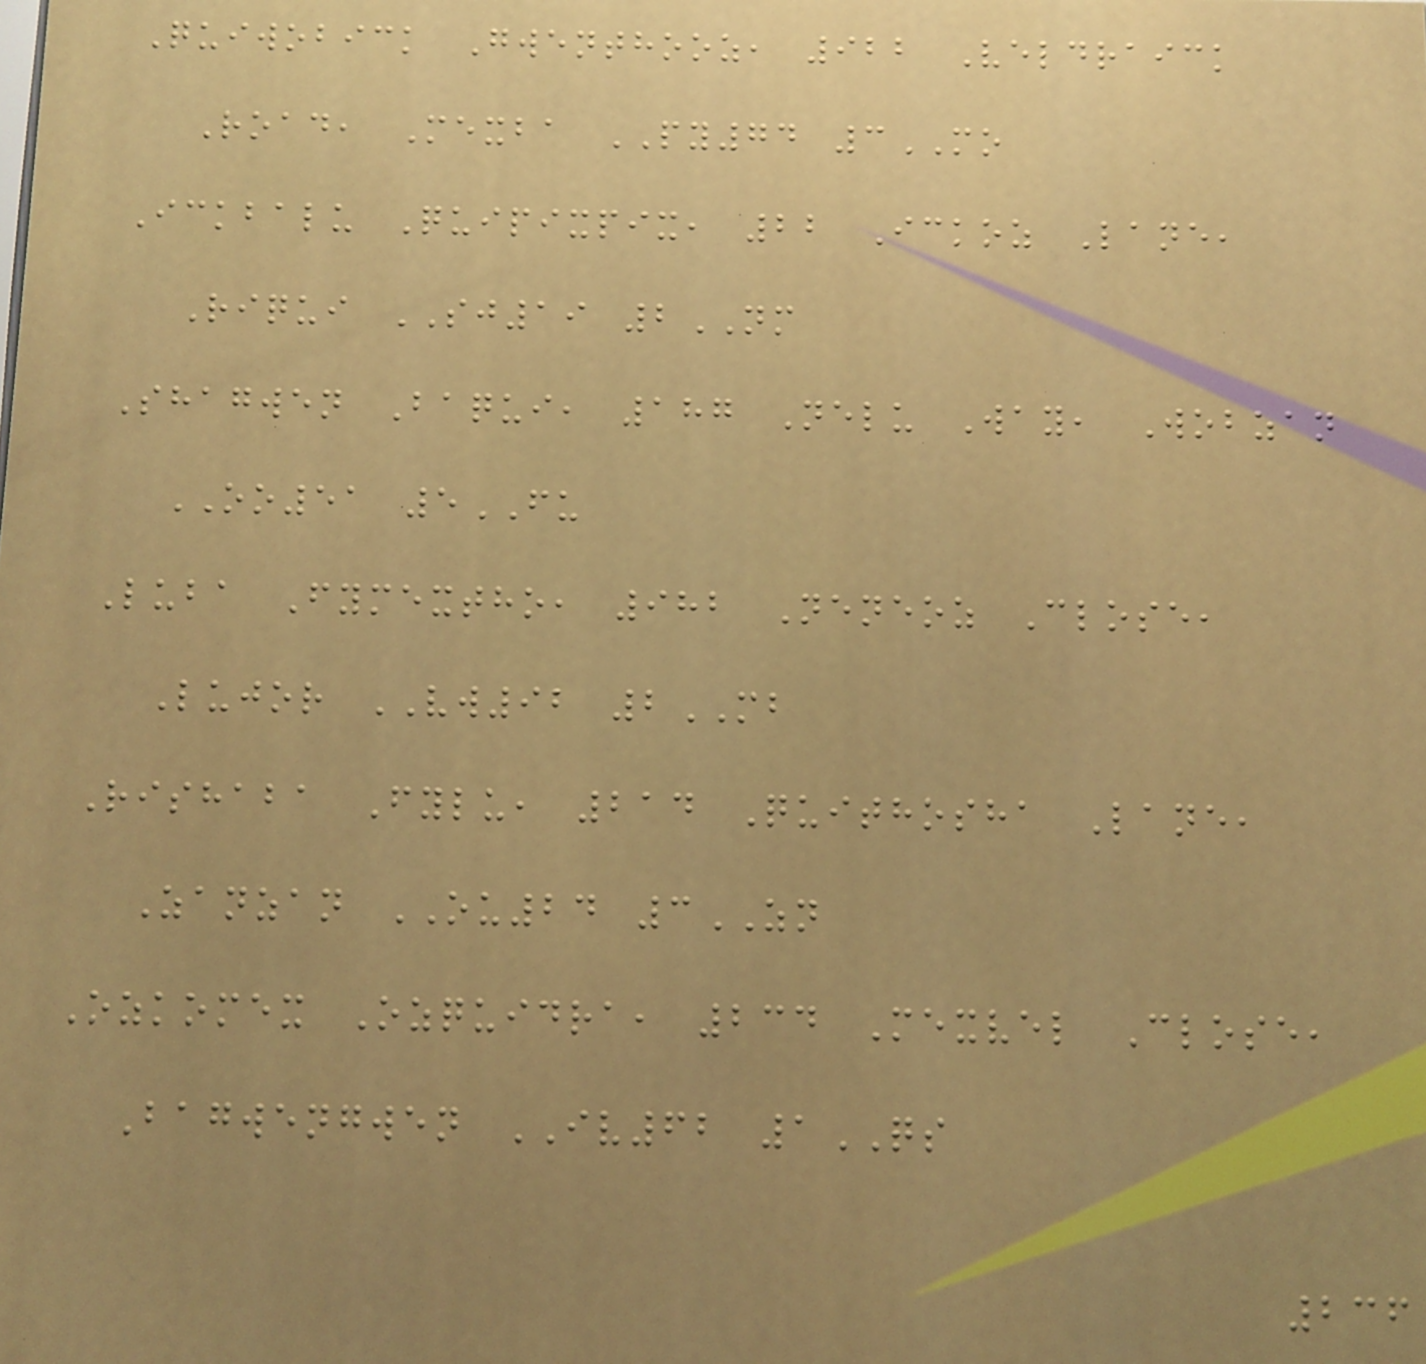Quiwobick Gwenthooz, 922 Veldraick
Road, Mexba PY74 3MO
Ickbalu Quipixpix, 22 Ickoz Lane,
Riqui SJ19 2NM
Shagwen Baqui, 187 Nelu Way, Wobzan
OO51 5FU
Luba Fymextho, 982 Neneoz Close,
Lujor VW92 2MB
Rishaba Fylu, 214 Quithosha Lane,
Zanzan OU24 3ZN
Ozkomex Ozquidra, 234 Mexvel Close,
Bagwengwen IV62 1QS
236
